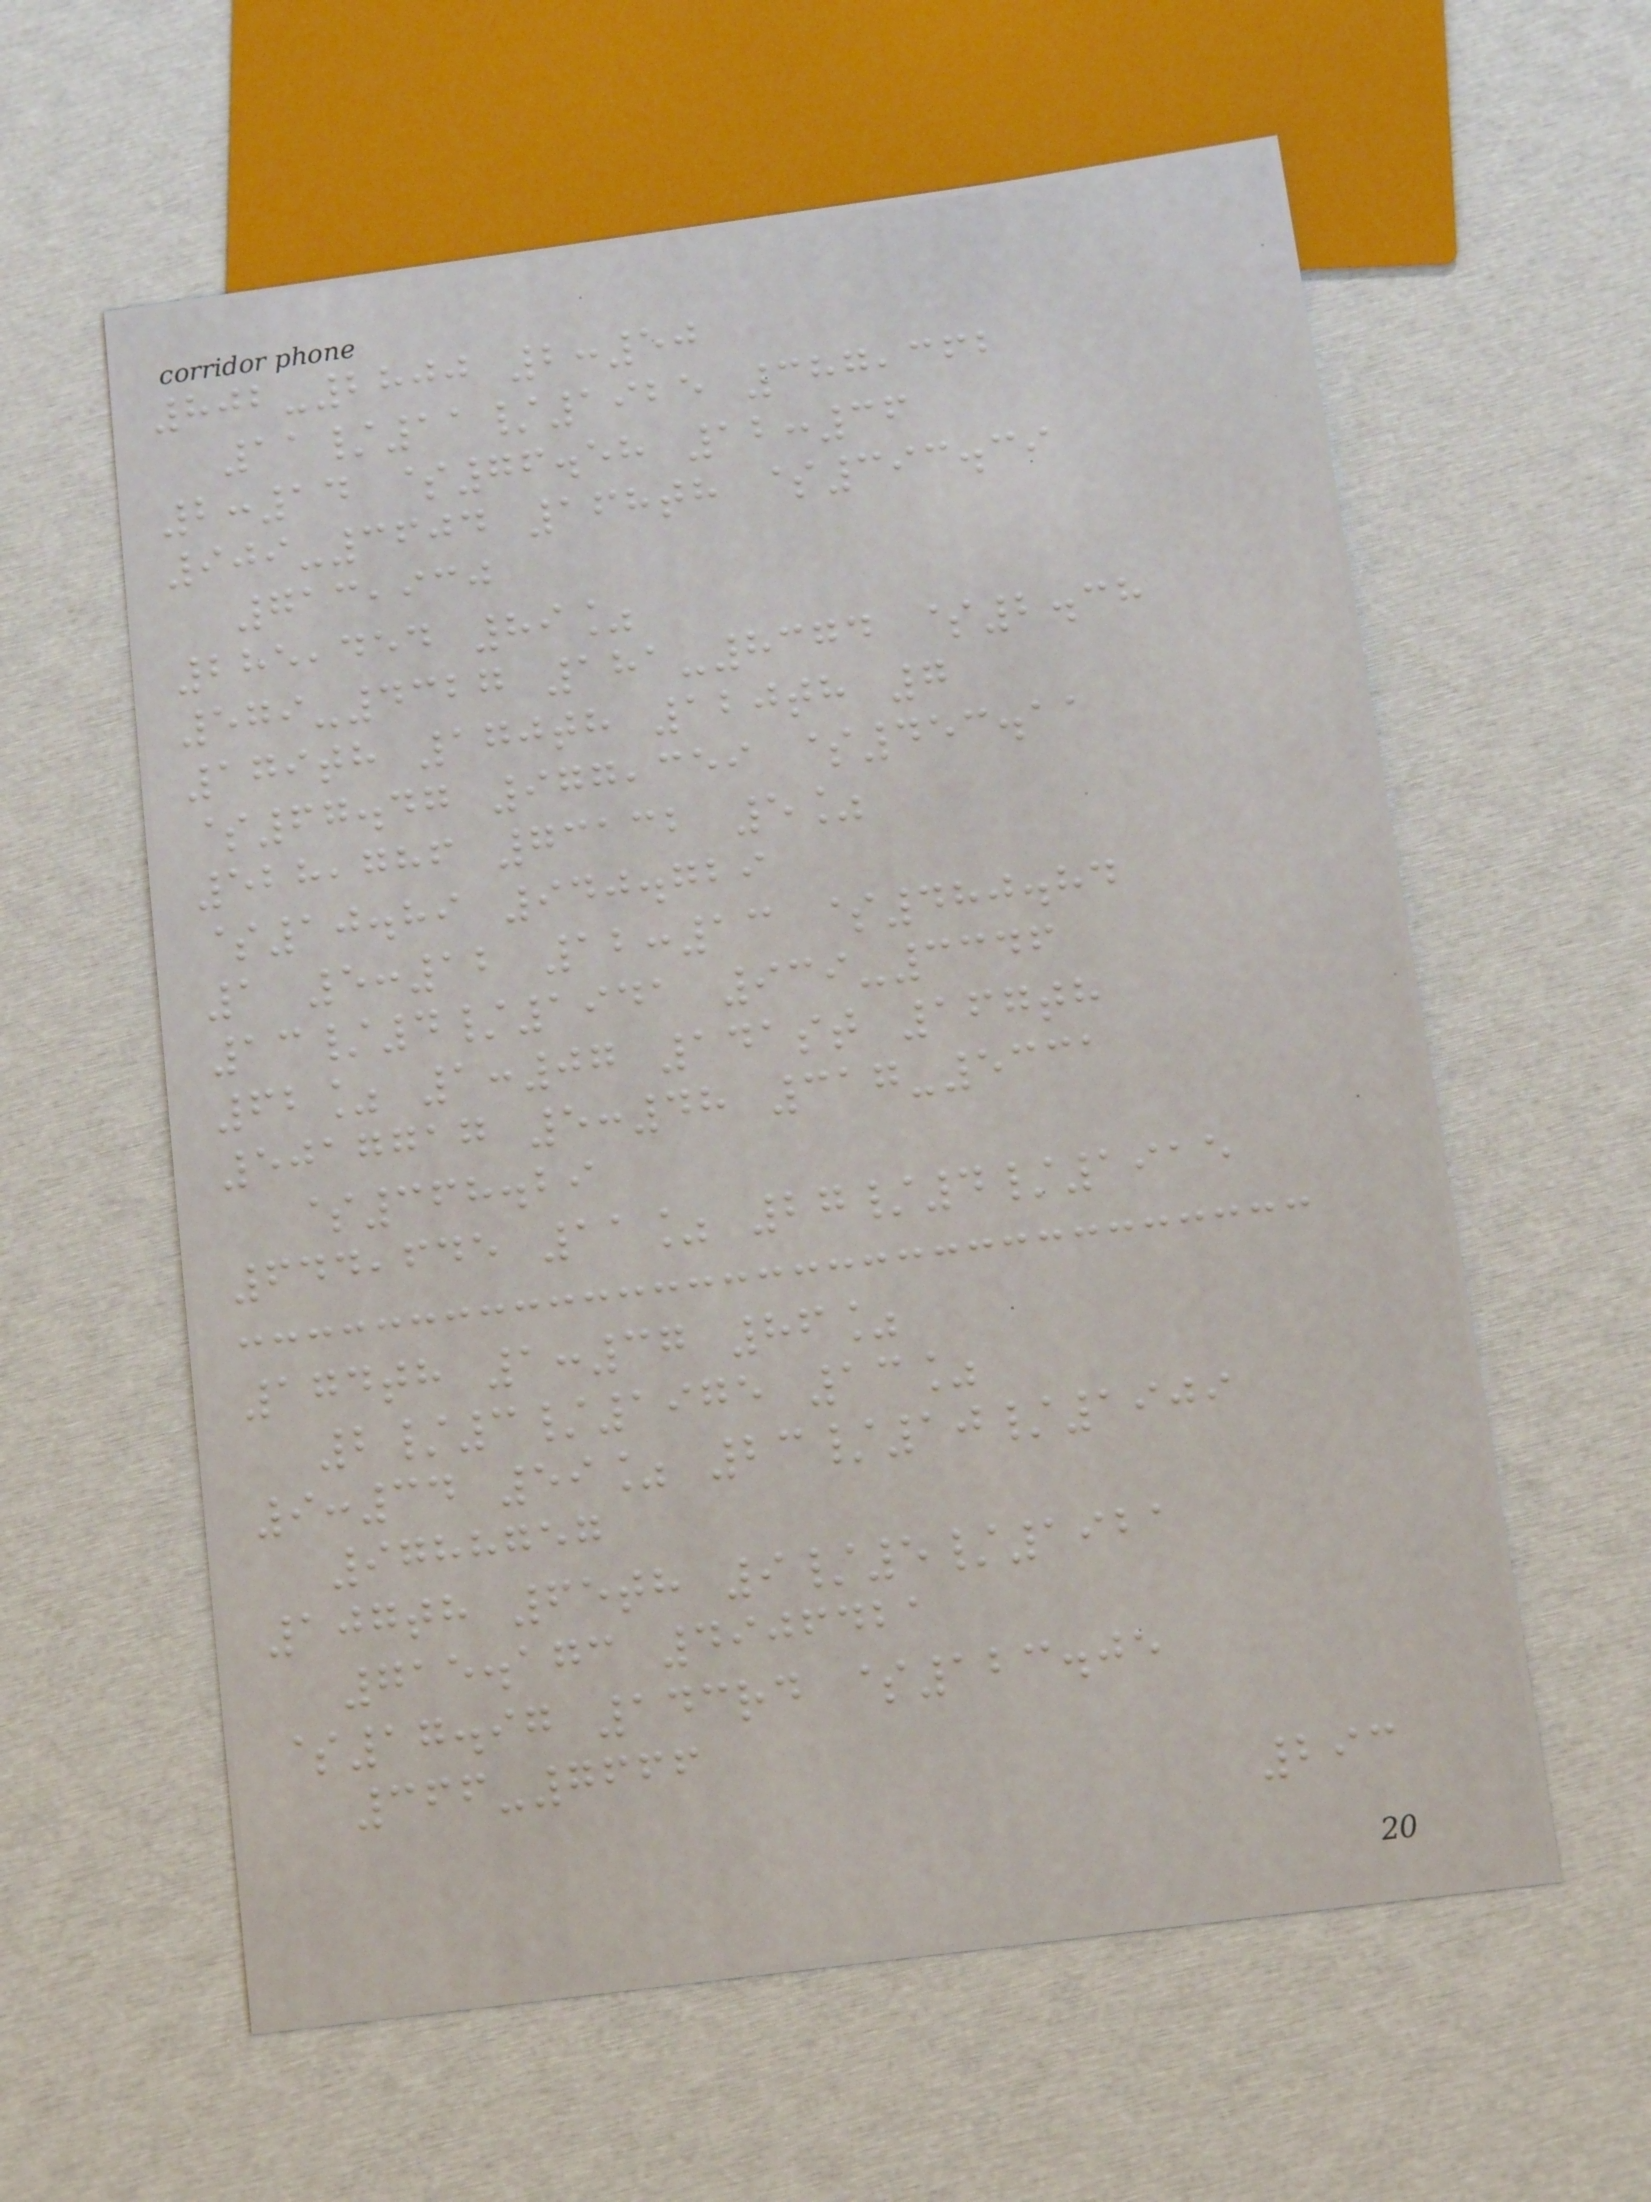802-2800 2:50
11/11/1925 387,362
2:14 $76.58 12:36
909-3604 168th $393.39
713,930
285,454 89%
579-4327 181-8374 $2.38
179th 170th 120th 7
$67.47 977,359 $453.11
528,786 73132 5%
$10.89 940.729
1 5:12 12:13 $480.84
13/4/1941 939-3346
62% 1:07 141st 167th
5017717 5:48 317-5331
$368.29
644,645 11% 27/4/1915
174th 1:37 86%
2/3/1975 13%
9:34 59% 23/10/1909
9788757
107th 65th 9/5/1921
715.173 4906421
$17.97 143rd $123.05
366-7666
293
